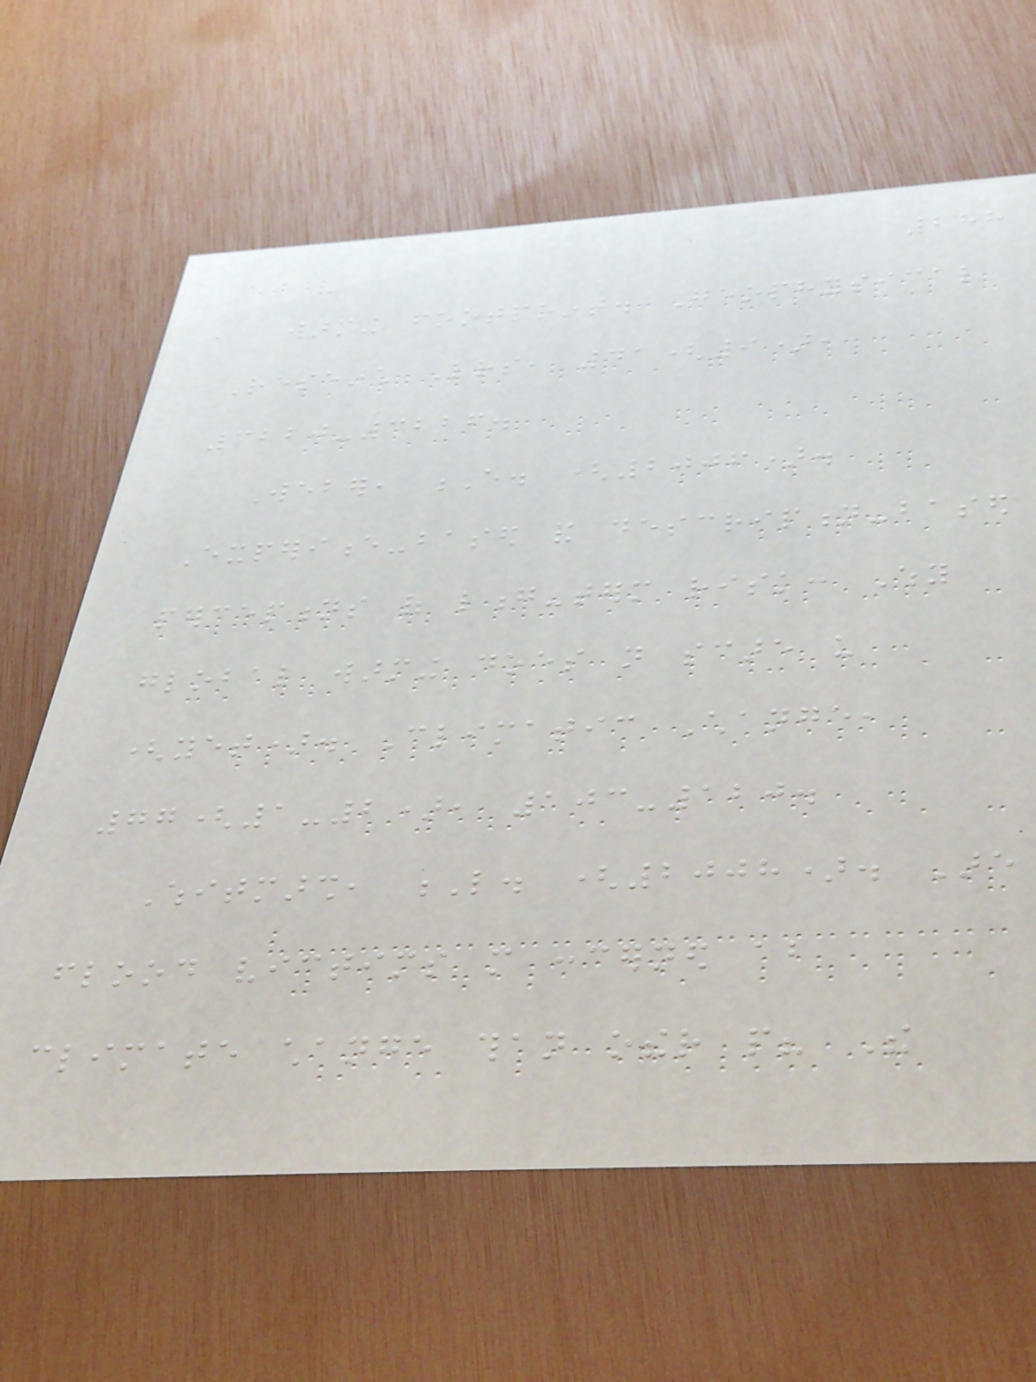288
warming footprint. Geophysical
Research Letters, 41(9),
3220-3226.
Weber, E. (2006).
Experience-based and description-based
perceptions of long-term risk: Why
global warming does not scare us
(yet). Climatic Change,
77(1-2), 103-120.
Whitmarsh, L. (2008). Are
flood victims more concerned about
climate change than other people? The
